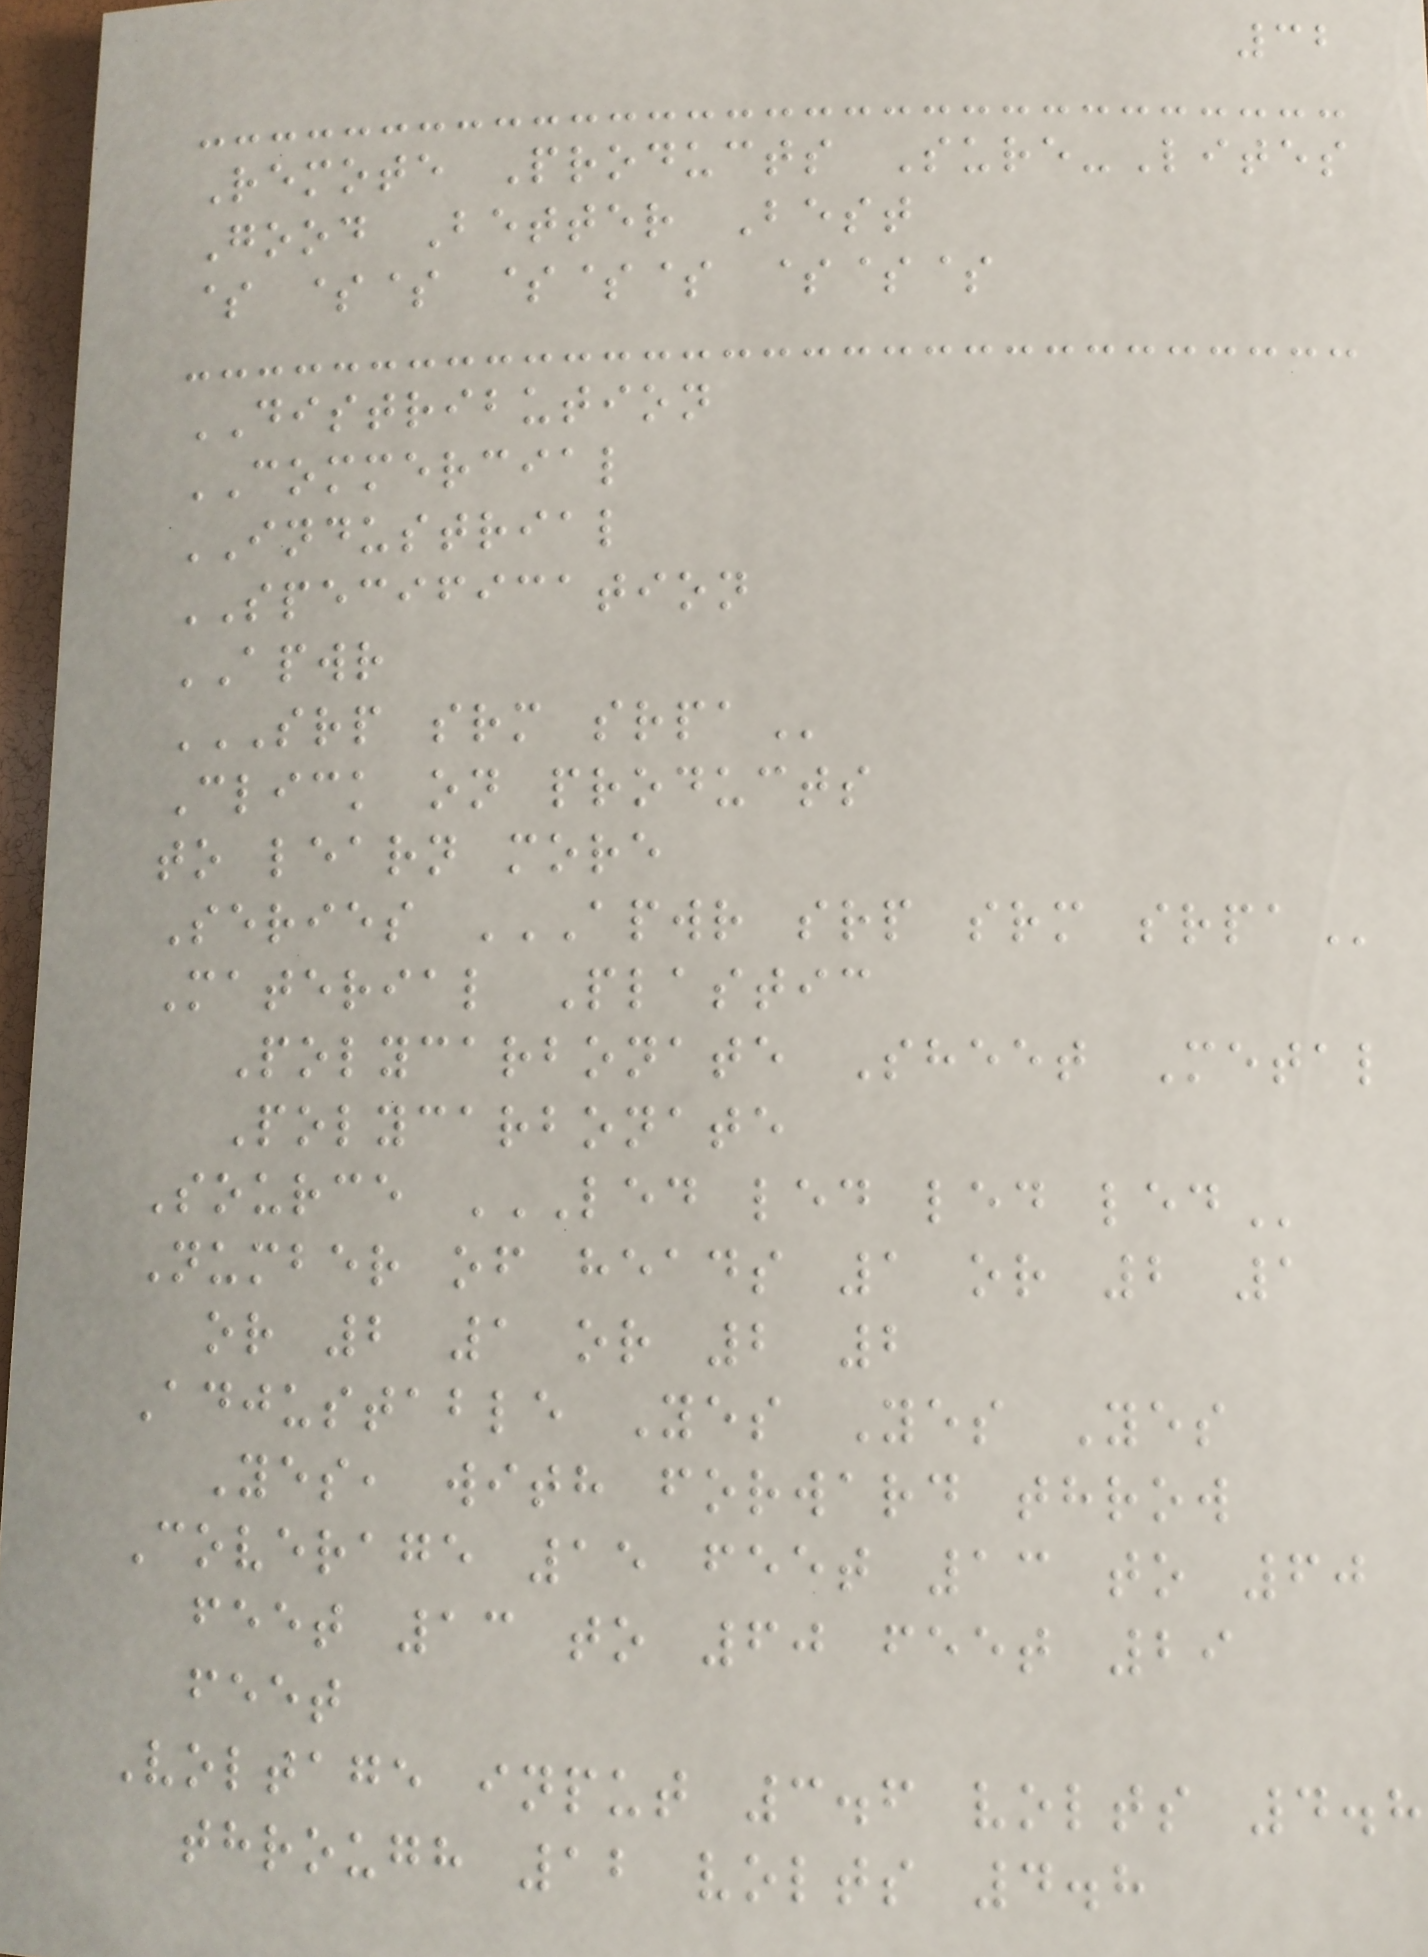32
Remote Products Sure-Lites
Good Better Best
$ $$ $$$ $$$
DISTRIBUTION
COMMERCIAL
INDUSTRIAL
SPECIFICATION
APWR
SRP SRM SRPA
Click on products
to learn more
Series APWR SRP SRM SRPA
Material Plastic
Polycarbonate Sheet Metal
Polycarbonate
Source LED LED LED LED
Number of heads 1 or 2 1
or 2 1 or 2 2
Adjustable Yes Yes Yes
Yes, with forward throw
Coverage 15 feet 13 to 60
feet 13 to 60 feet 29
feet
Voltage input 3.6 volts 4.8
through 12 volts 4.8
